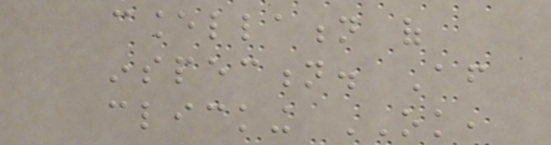cancellation of
inspection. After
clicking OK,
